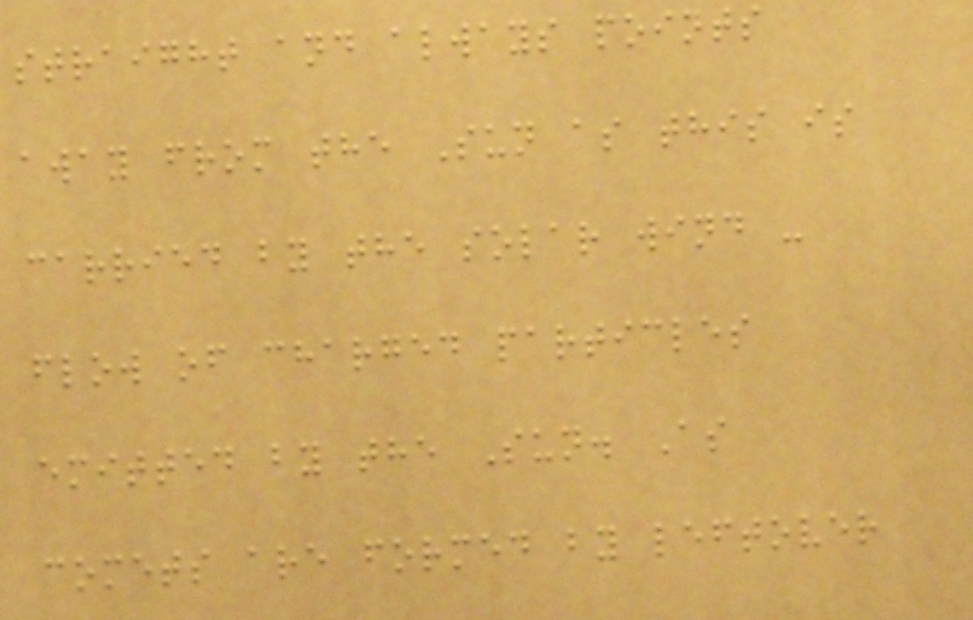straight and always points
away from the Sun as this is
carried by the solar wind -
flow of charged particles
emitted by the Sun. As
comets are formed by leftover
